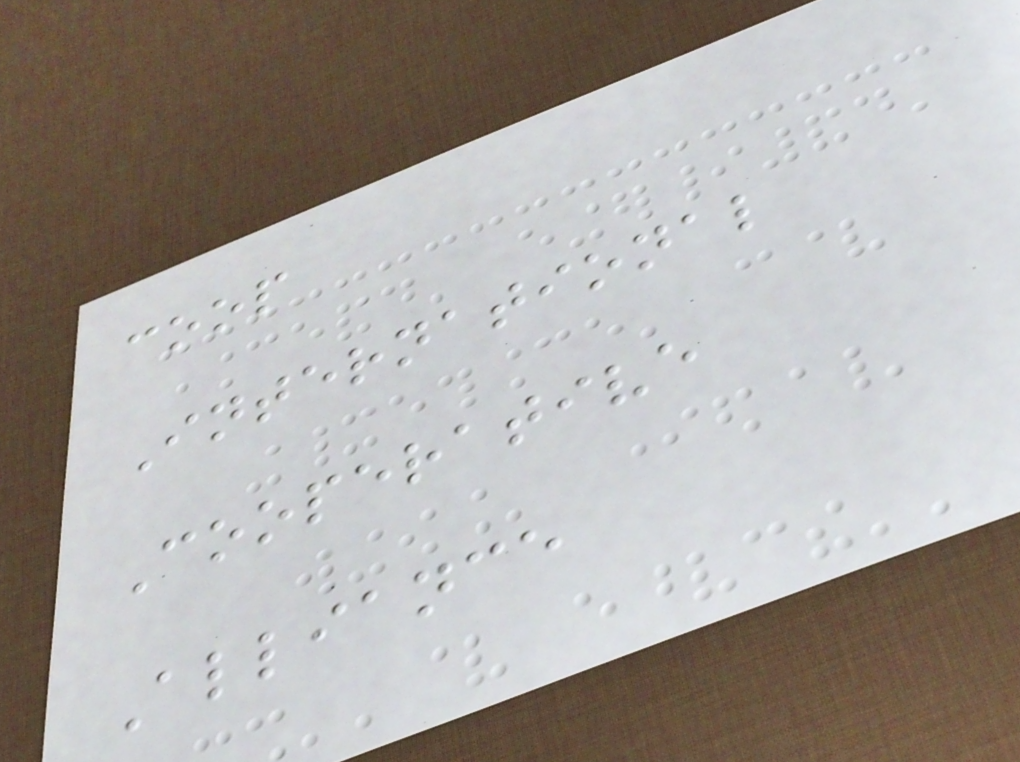coop
International
Cooperative
Alliance
